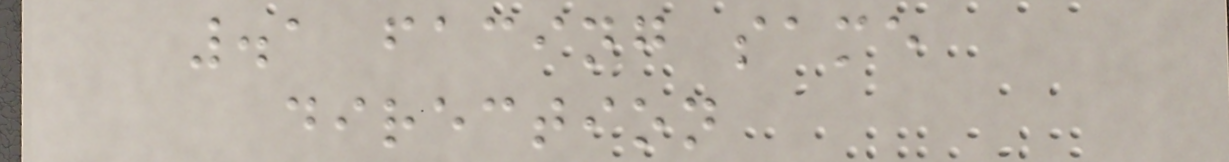.1 facing same
direction
